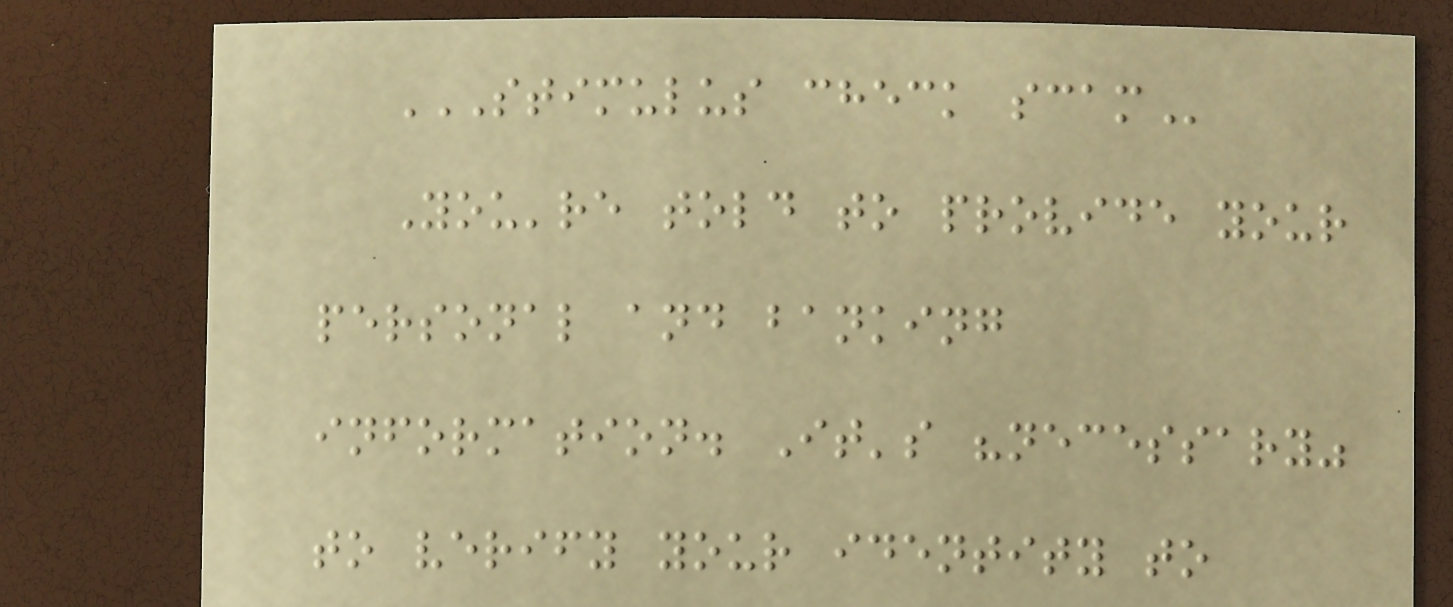STIMULUS CHECK SCAM
You're told to provide your
personal and banking
information. It's "necessary"
to verify your identity to
